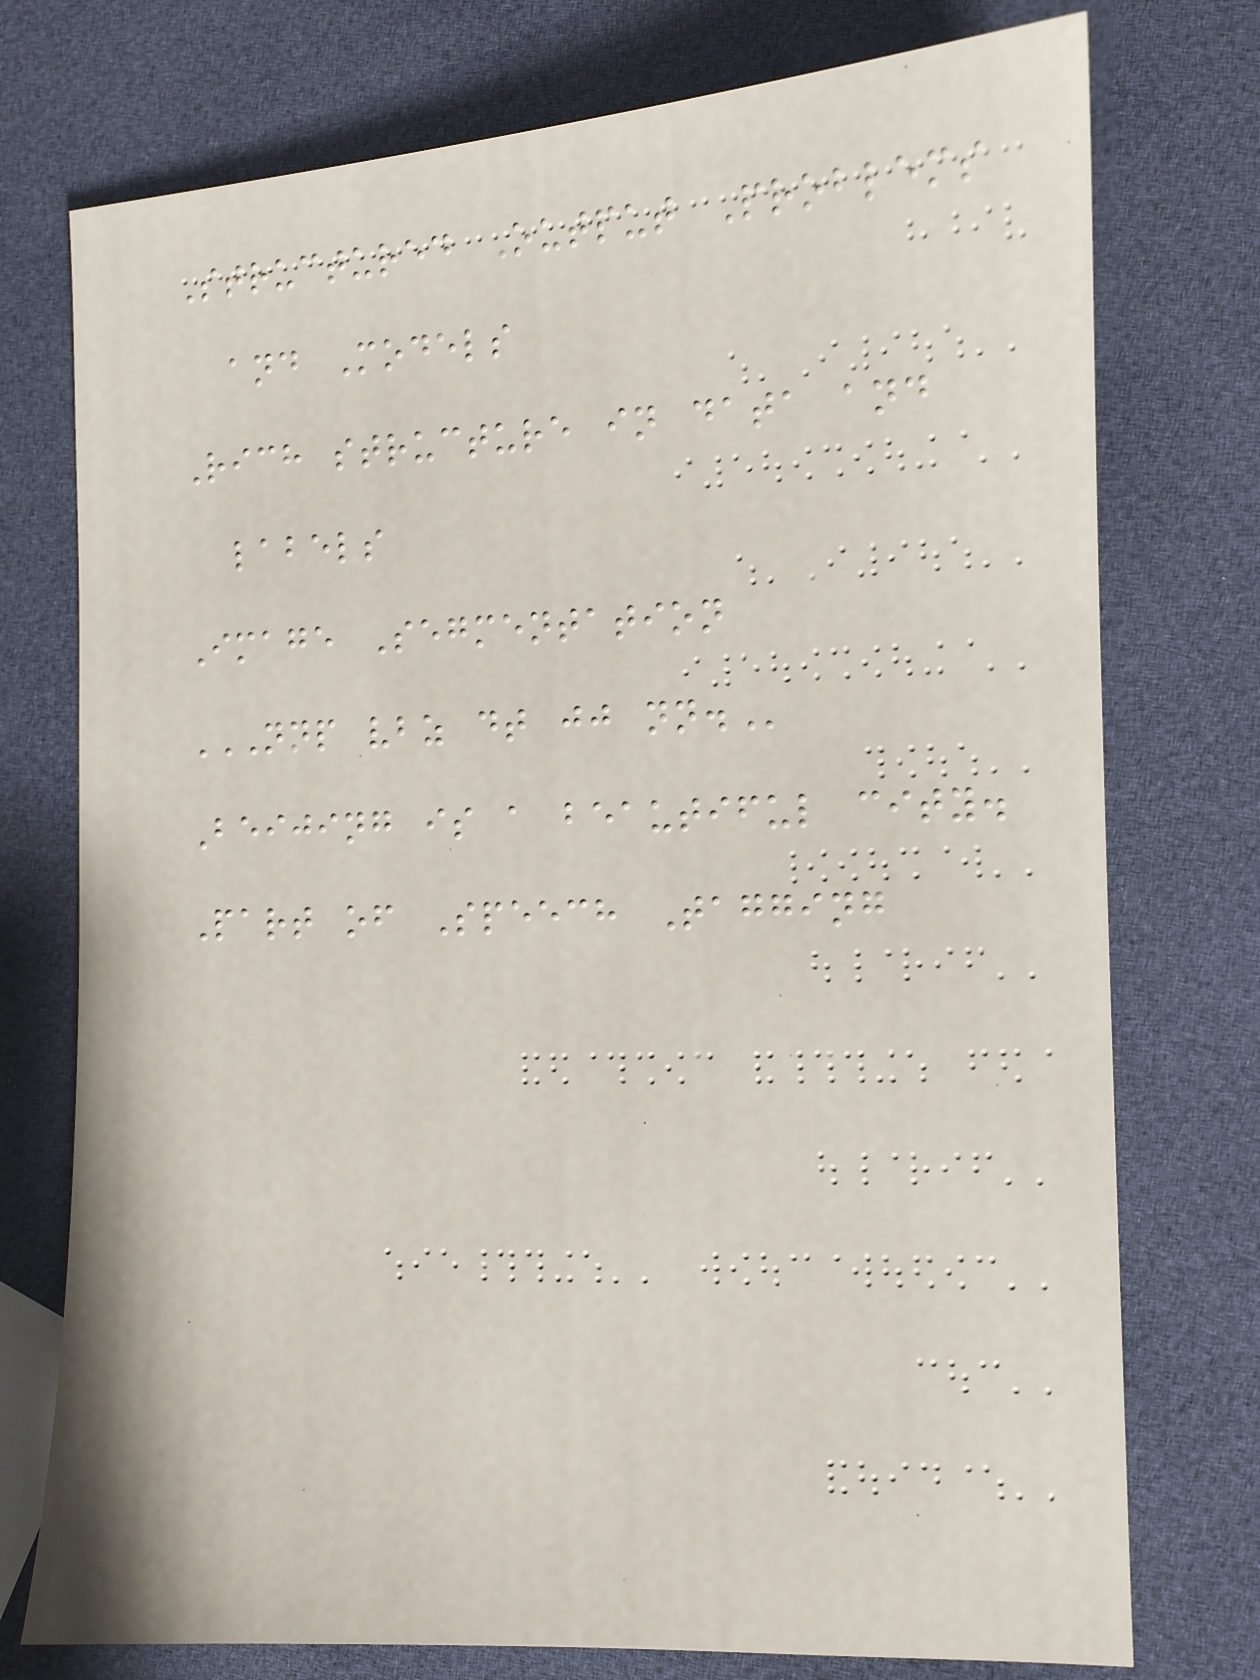Structured Output Problems
and Models
Rich structure in data and
labels
Image Segmentation
NNP VBZ DT JJ NN.
Beijing is a beautiful city.
Part of Speech Tagging
